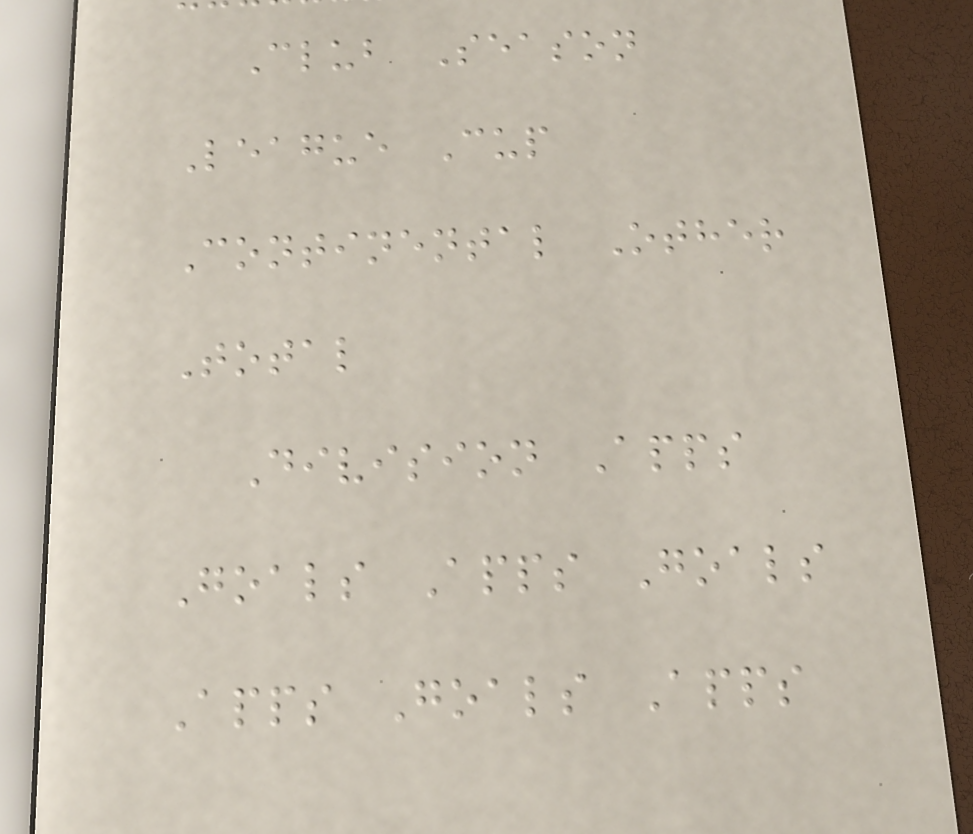Club Season
League Cup
Continental Other
Total
Division Apps
Goals Apps Goals
Apps Goals Apps
